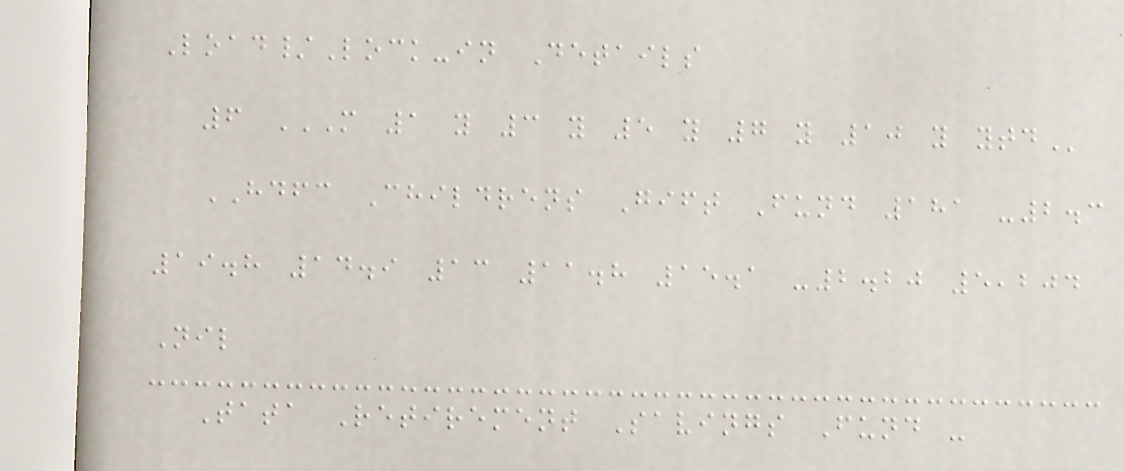Load/Lock-in Details
6 M 1 Y 3 Y 5 Y 7 Y 10 Y YTD
HDFC Childrens Gift Fund 181 -2.3
19.8 14.9 13 11.8 15.1 -2.20 5,204
Nil
Tata Retirement Savings Fund -
